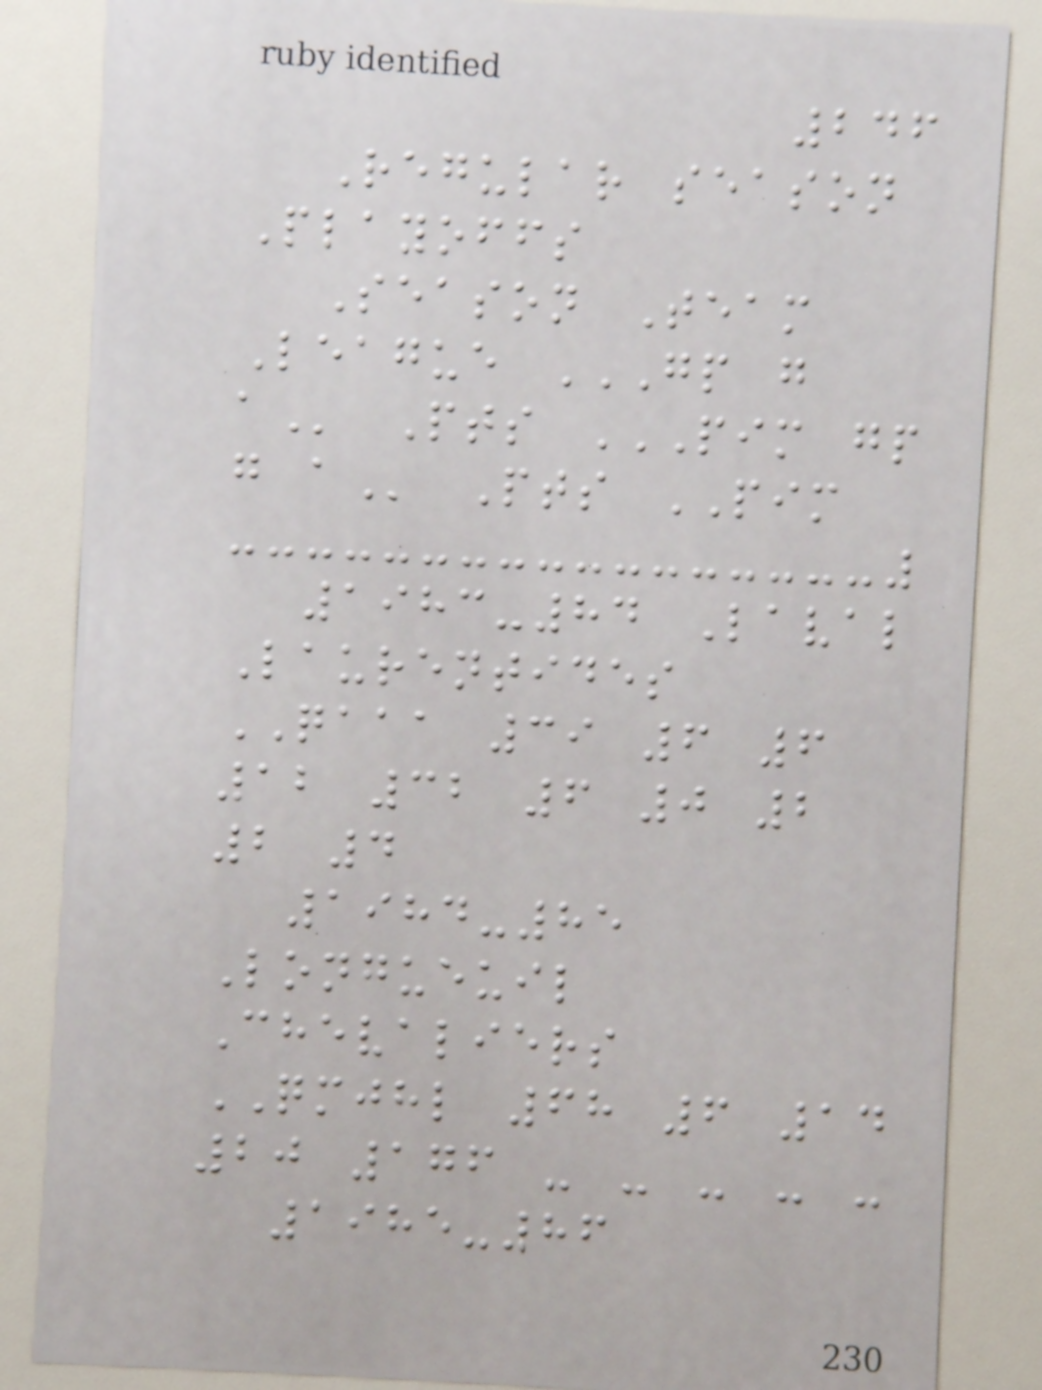246
Regular season
Playoffs
Season Team
League GP G
A Pts PIM GP
G A Pts PIM
1983-84 Laval
Laurentides
QAAA 39 6 6
12 32 6 0 2
2 4
1984-85
Longueuil
Chevaliers
QMJHL 68 6 14
20 176 - - - - -
1985-86
